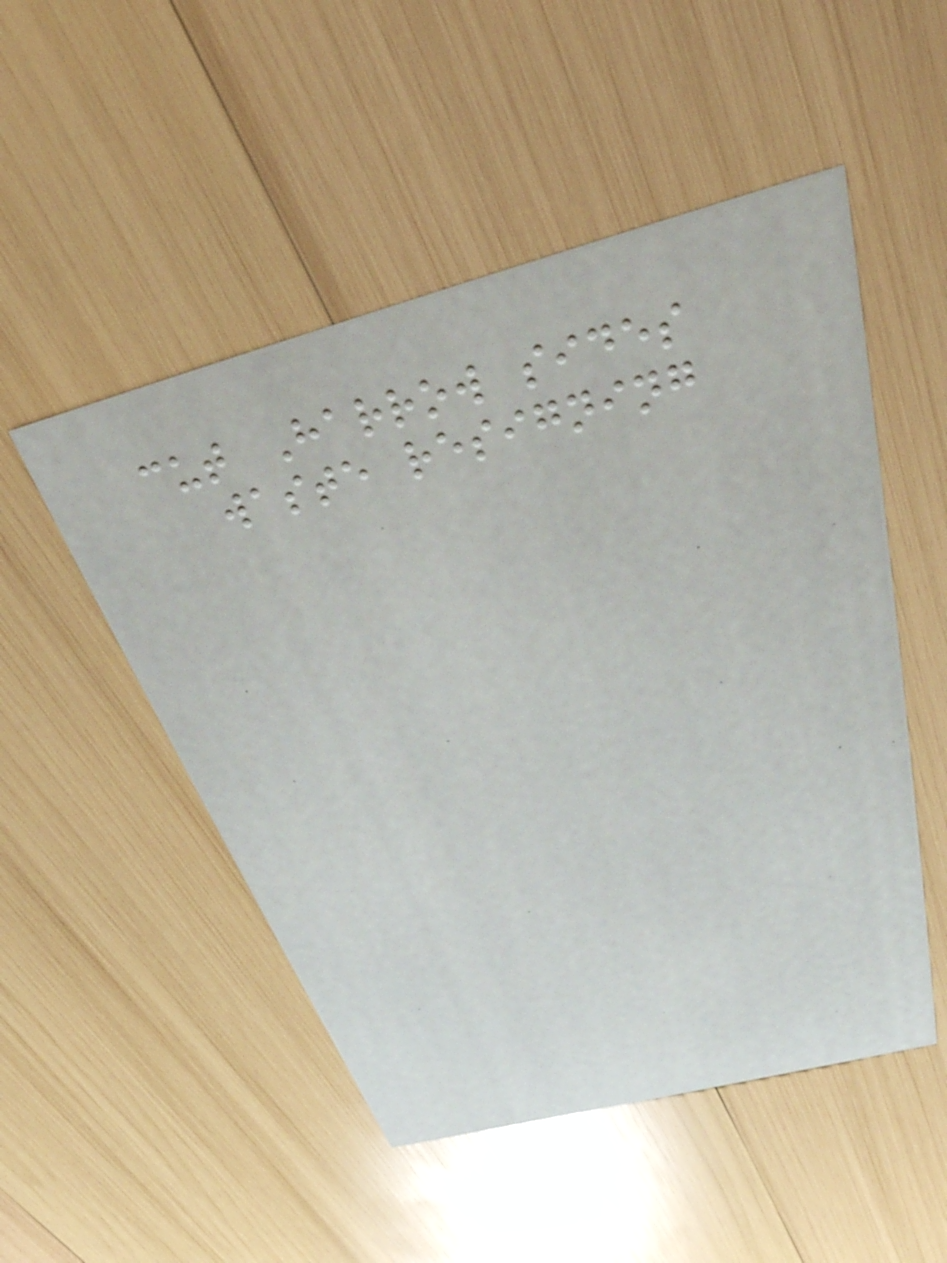cut Harrow sides
waste resigning
